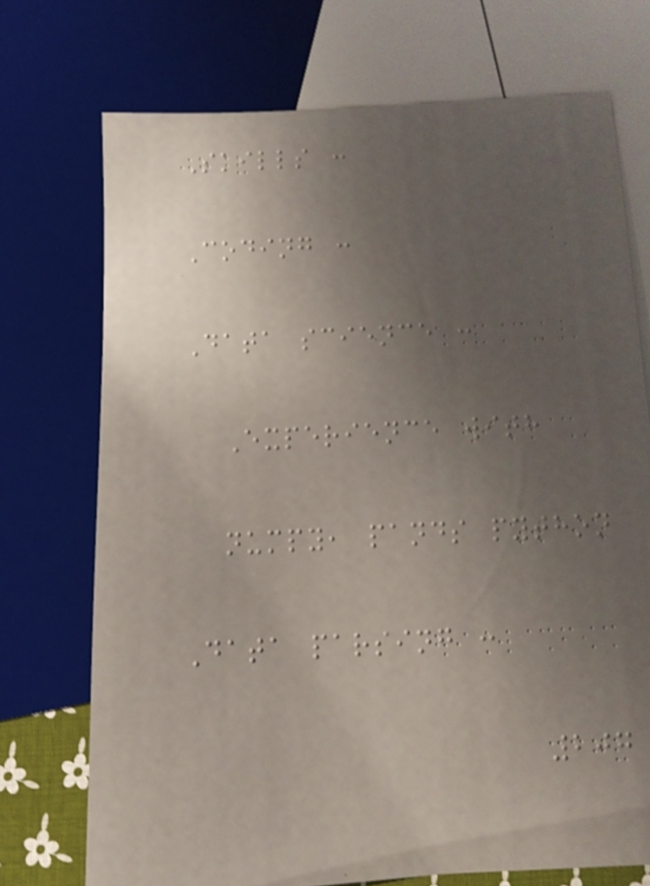Skills :
Coding :
Data science :
Experience with
numpy, pands python
Data parsing :
207
